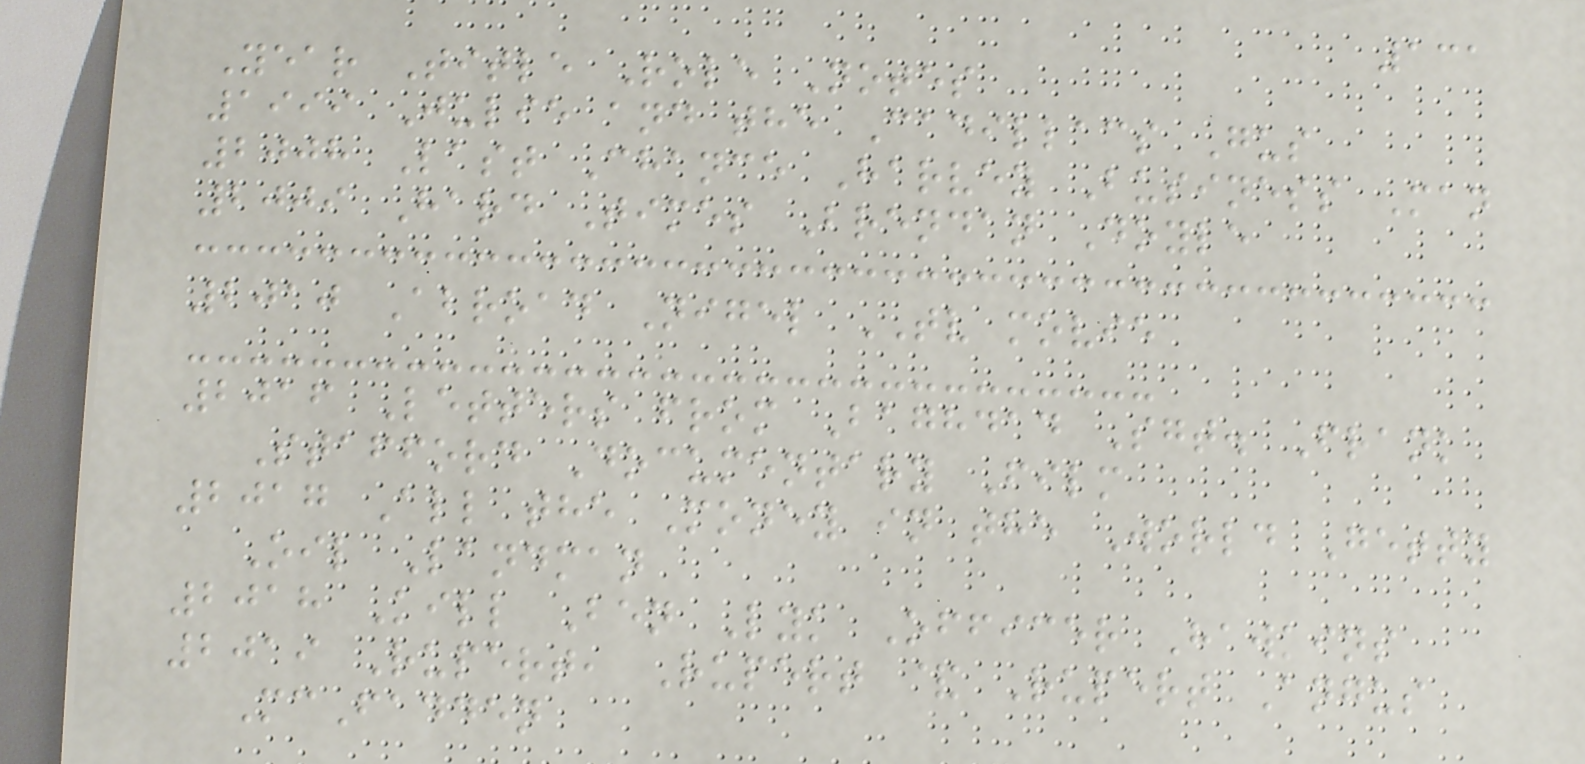131
Year Title Role Notes
1999 Julie and the Cadillacs Gus
2008 Last Chance Harvey Business Man
2009 Hard Times Brendan Doyle
2010 Abroad Nigel TV movie
2016 Letters from Baghdad Sgt. Frank
Stafford Documentary Film
2017 All the Money in the World Getty
Oil Landman
2018 Kill Ben Lyk Officer Hawkins
2019 Rupert, Rupert & Rupert Angus
McFadden
